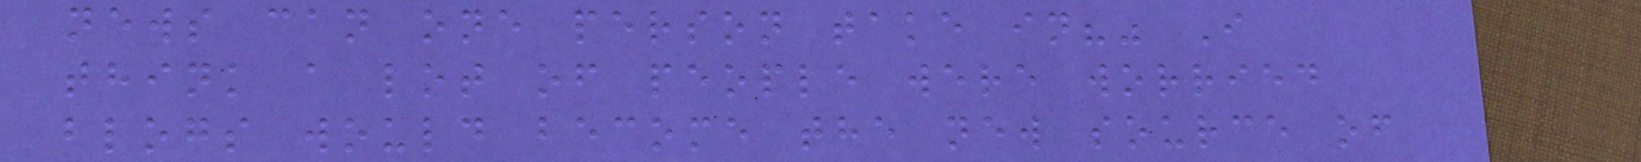news can one person take in?" I
think a lot of people were worried
blogs would become the new source of
